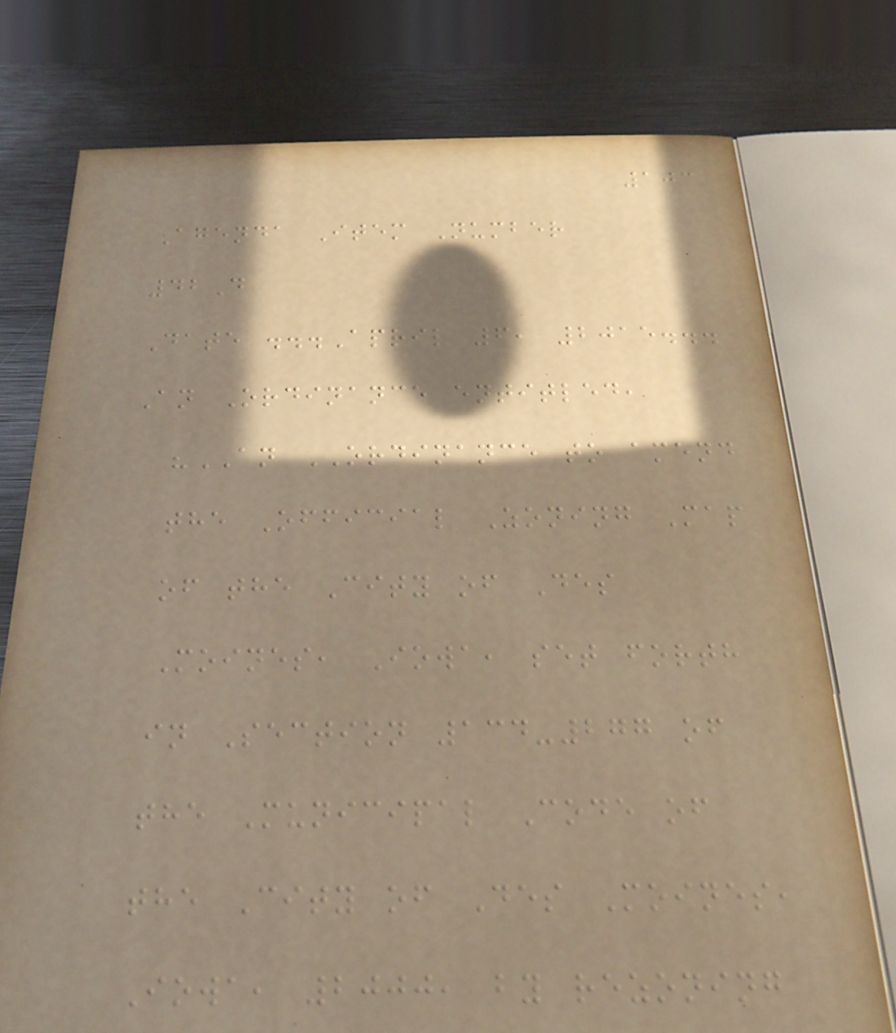103
Agenda Item Number
42D
Date ...April 6, 2015...
An Ordinance entitled,
"AN ORDINANCE to amend
the Official Zoning Map
of the City of Des
Moines, Iowa, set forth
in Section 134-277 of
the Municipal Code of
the City of Des Moines,
Iowa, 2000, by rezoning
